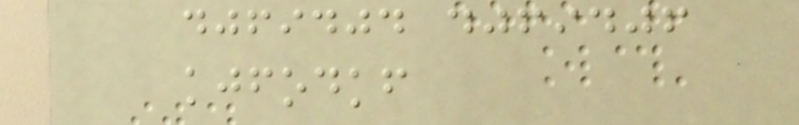djfidjd djfidjf
kjfodkf
